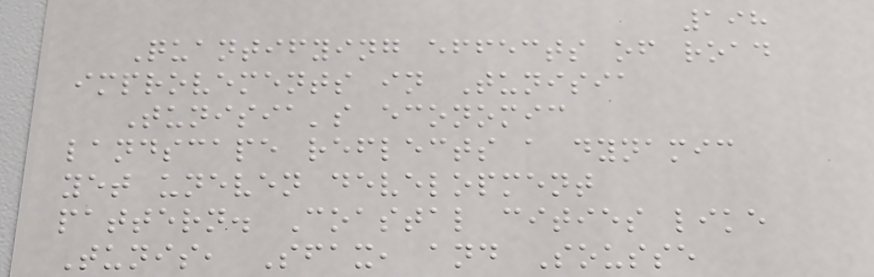198
Quantifying effects of road
improvements in Tunisia
Tunisia's economic
landscape reflects a dynamic
yet uneven development
pattern. Coastal cities like
Tunis, Sfax, and Sousse
